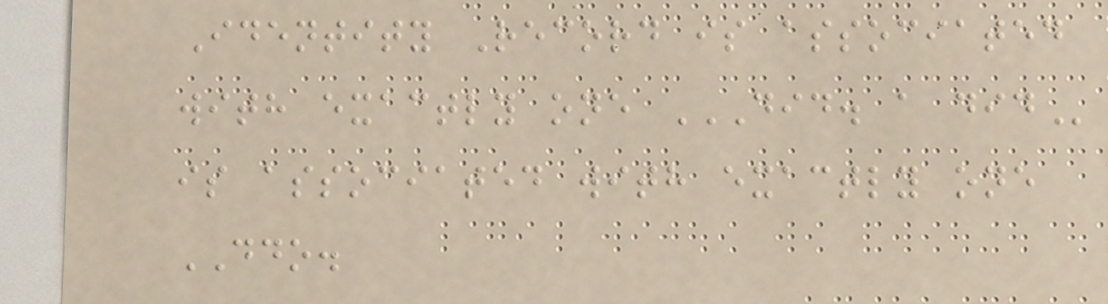Identity Record is associated
with exactly one DID. A DID
is associated with exactly one
DDO.
